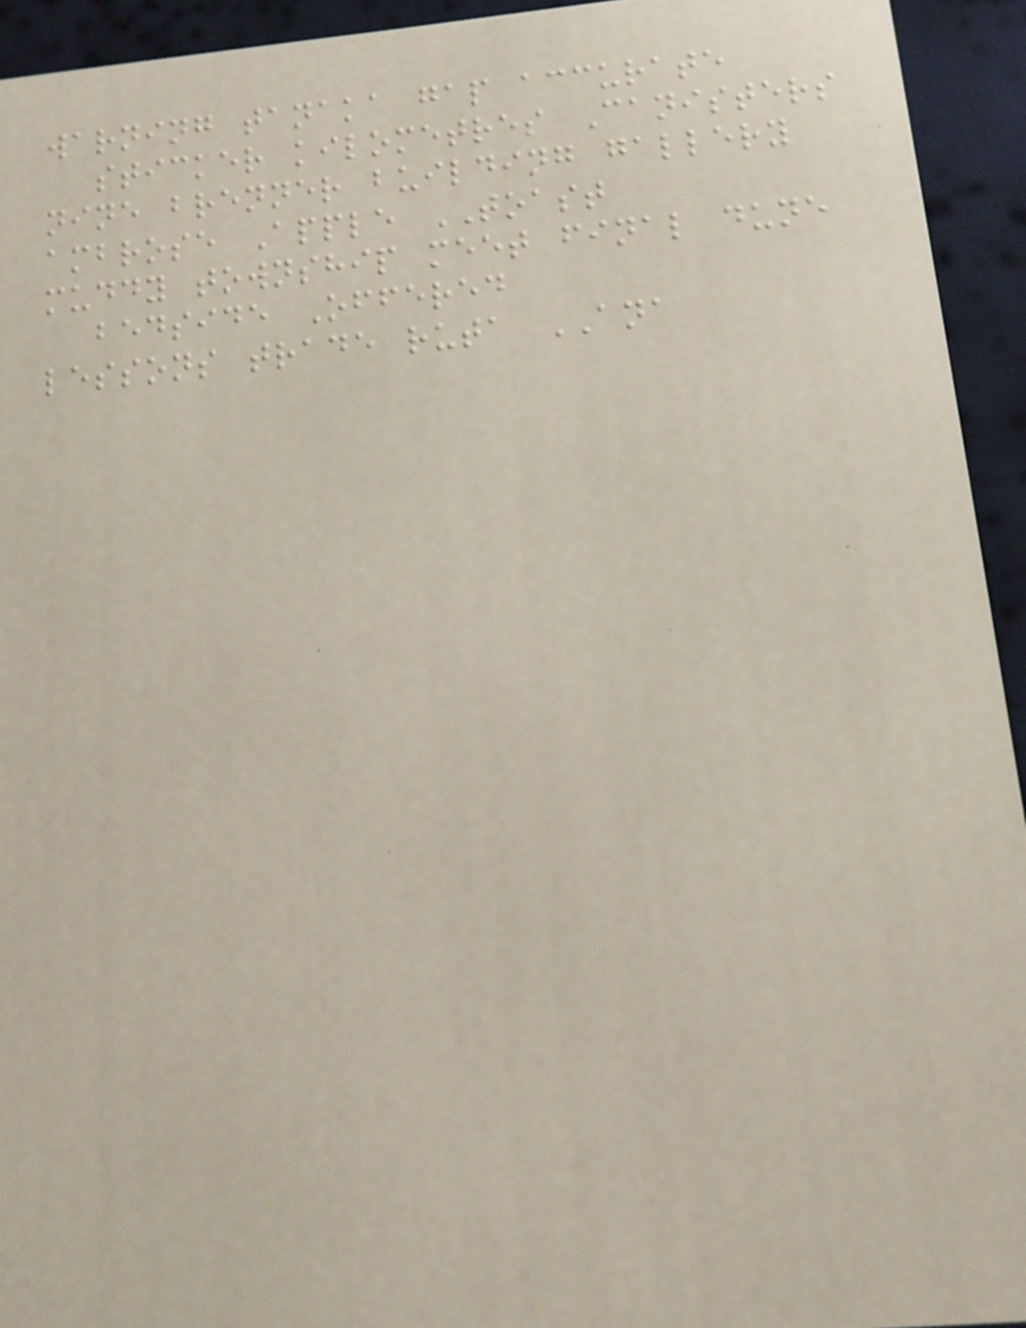warning tanaka gap accurate
sticker kilometres Canisters
nine brenner building gallery
ambrose Apple TOAST
muddy township meet final dune
bedside Offered
lessons trade ruta ANA
